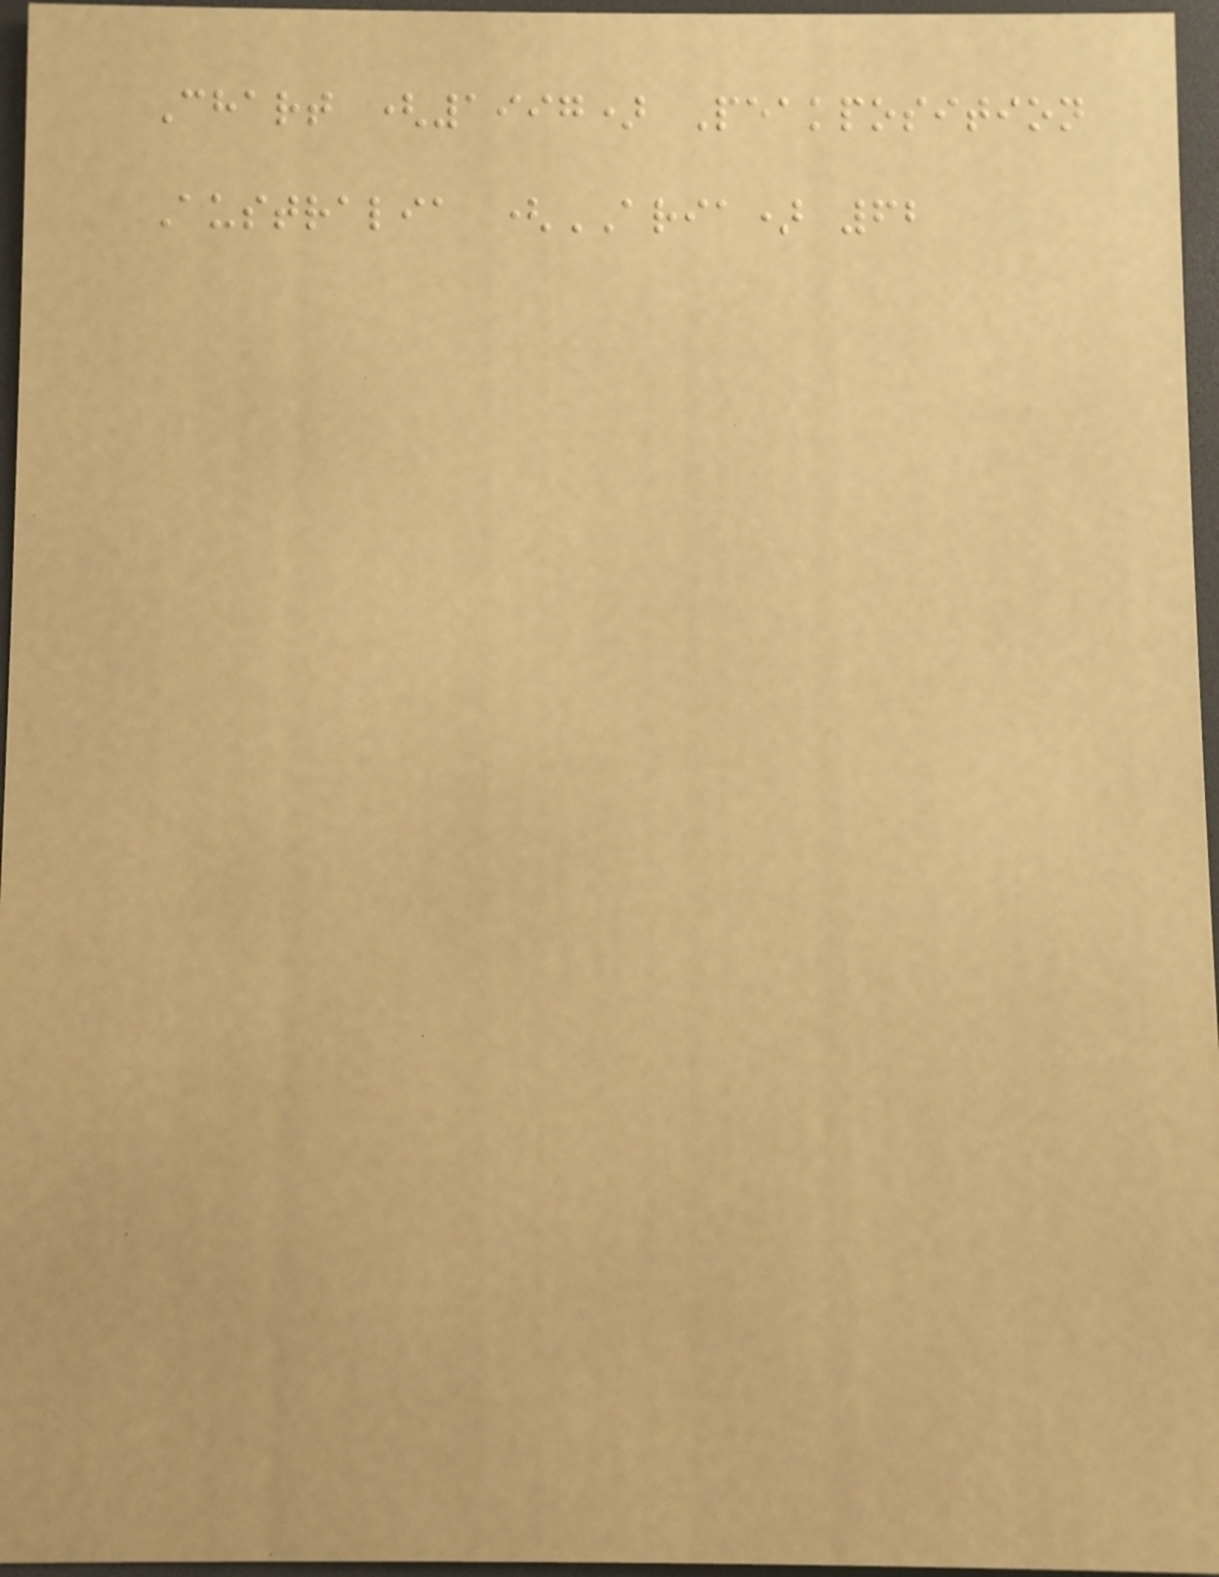Chart (1997) Peakposition
Australia (ARIA) 62
